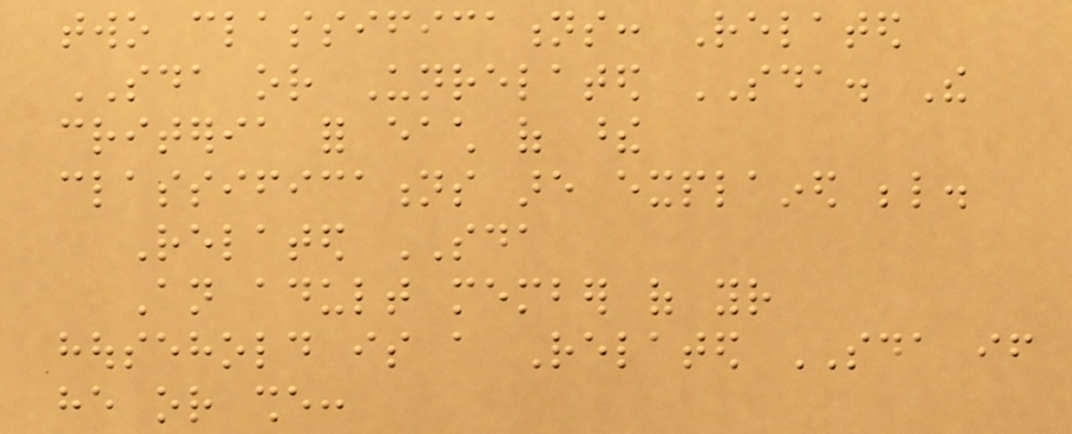two classifications: Related
SDA or Unrelated SDA. The
criteria for each of these
classifications are explained below.
Related SDA
An adult member of your
household is a Related SDA if
he or she:
